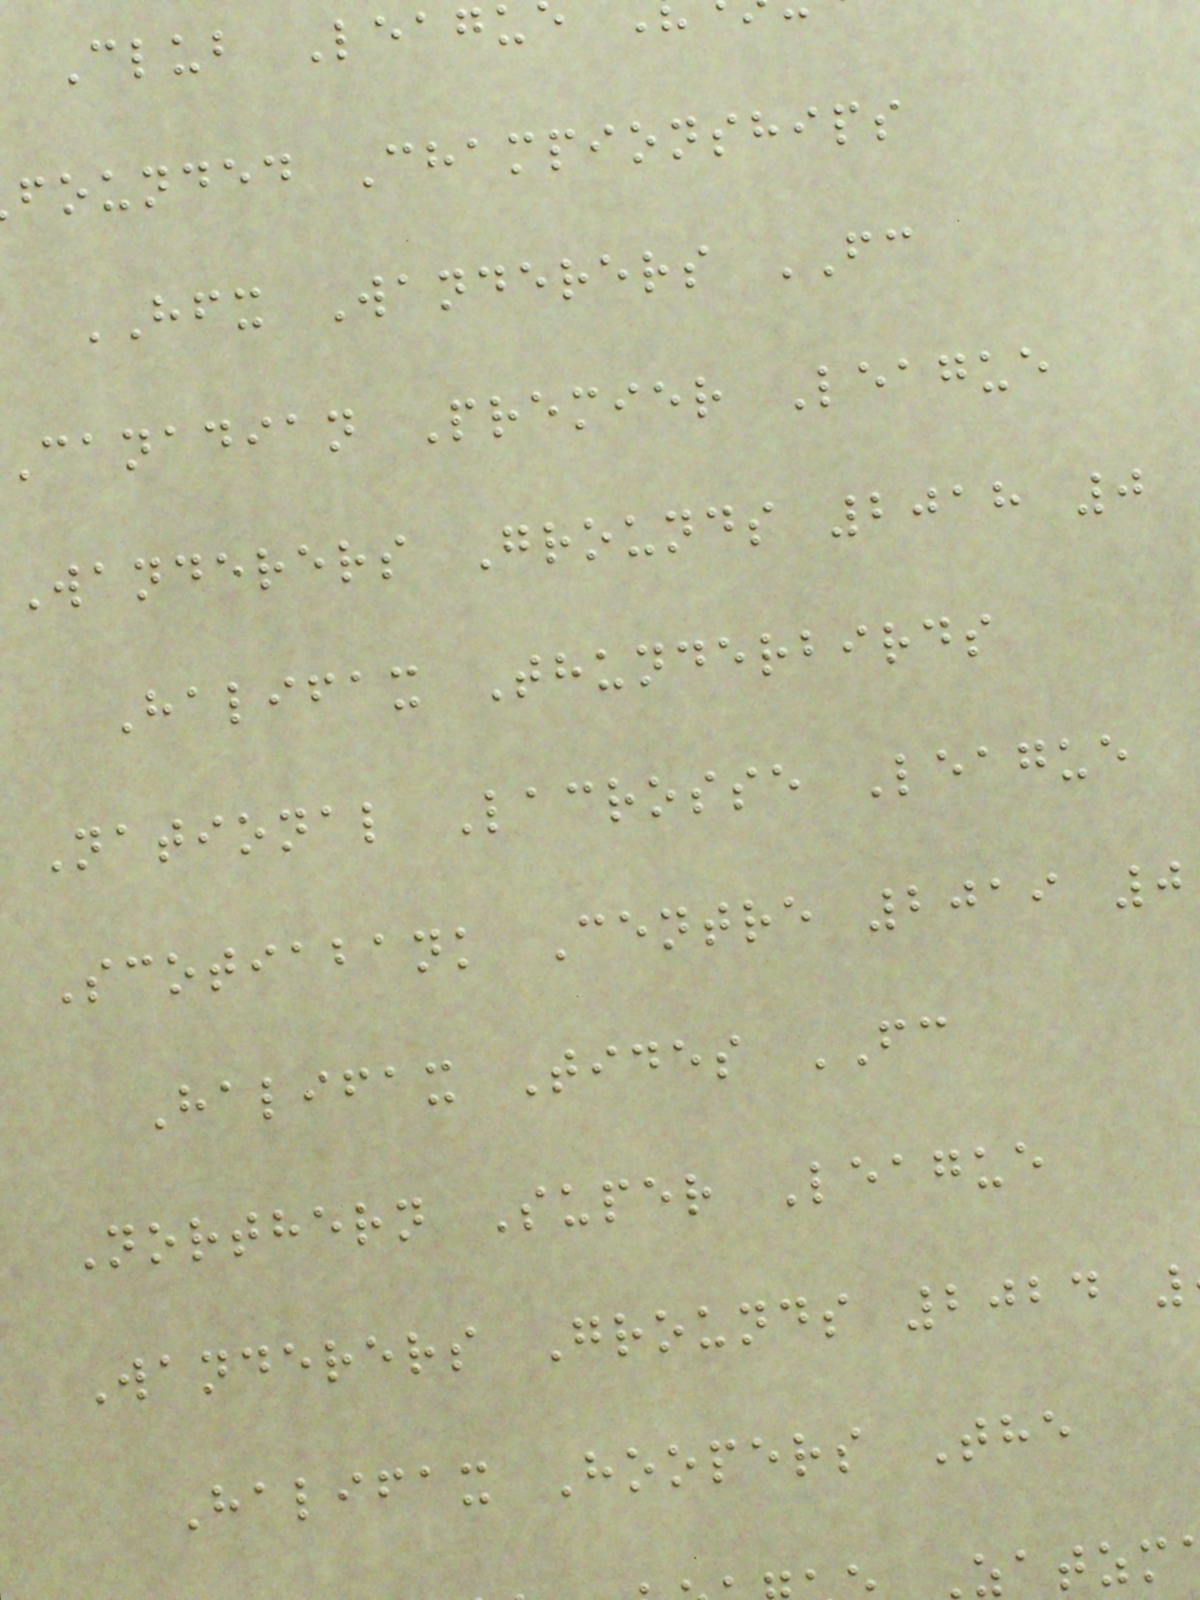Club Leagu
founded Championships
HFX Wanderers FC
canadian Premier League
Wanderers Grounds 2018 0
Halifax Thunderbirds
National Lacrosse League
Scotiabank Centre 2019 0
Halifax Tides FC
Northern Super League
Wanderers Grounds 2024
Halifax Hoopers The
